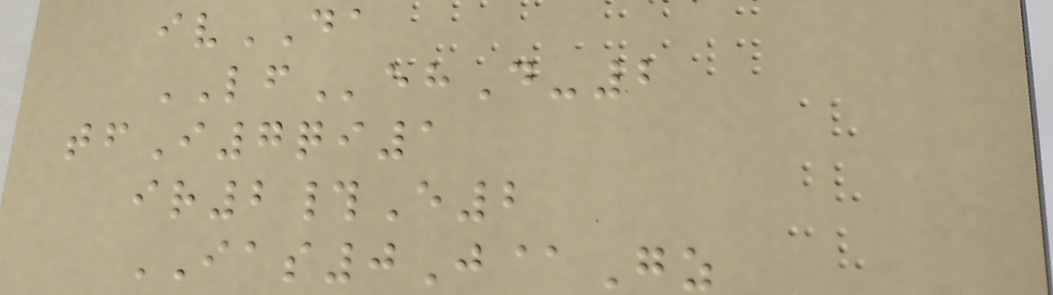ivDA
LFehD-2
tfI7qi1
ir2#E2
IAS0J@Gz
